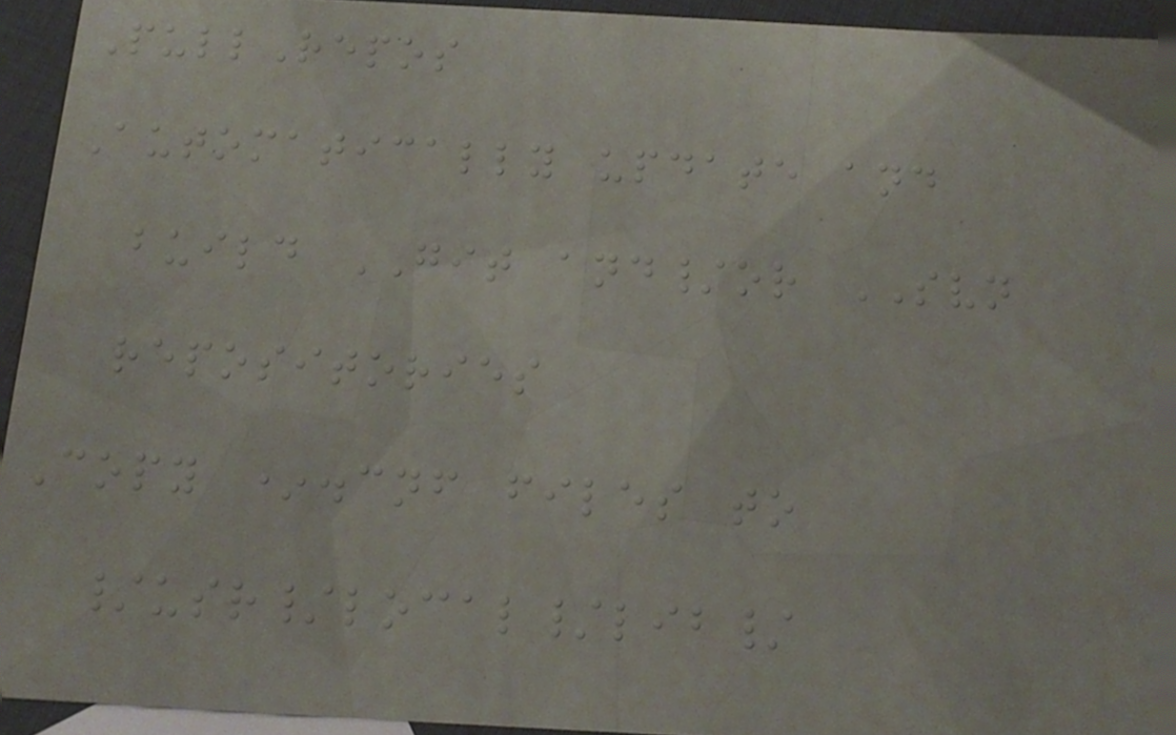PullRepos
Automatically update and
build GIT and/or SVN
repositories
Copy *.cnf files to
/usr/local/lib/
